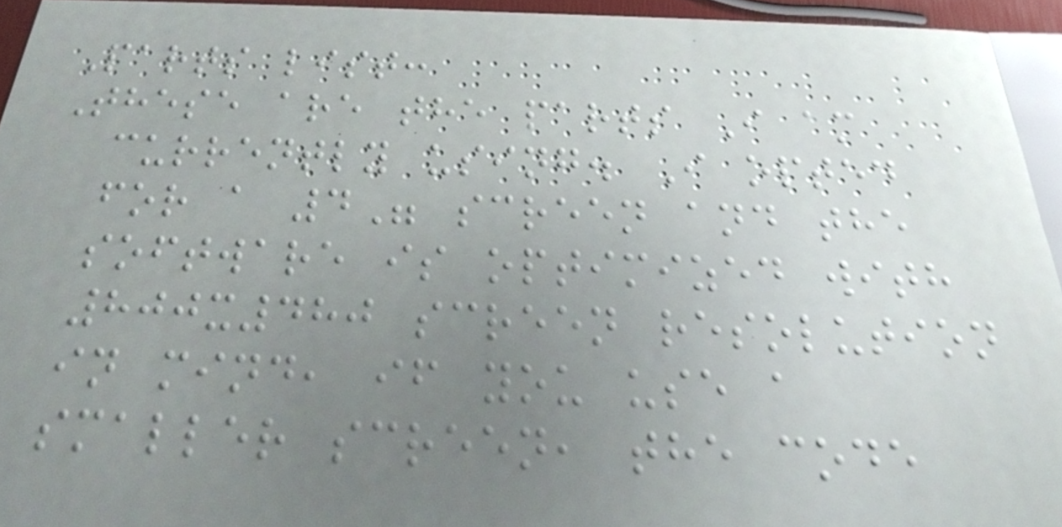Parts list:
These are the parts I am
currently using. I opted
for a 4" screen and the
software is optimized with
800x480 screen resolution
in mind, if you use a
smaller screen, the code
